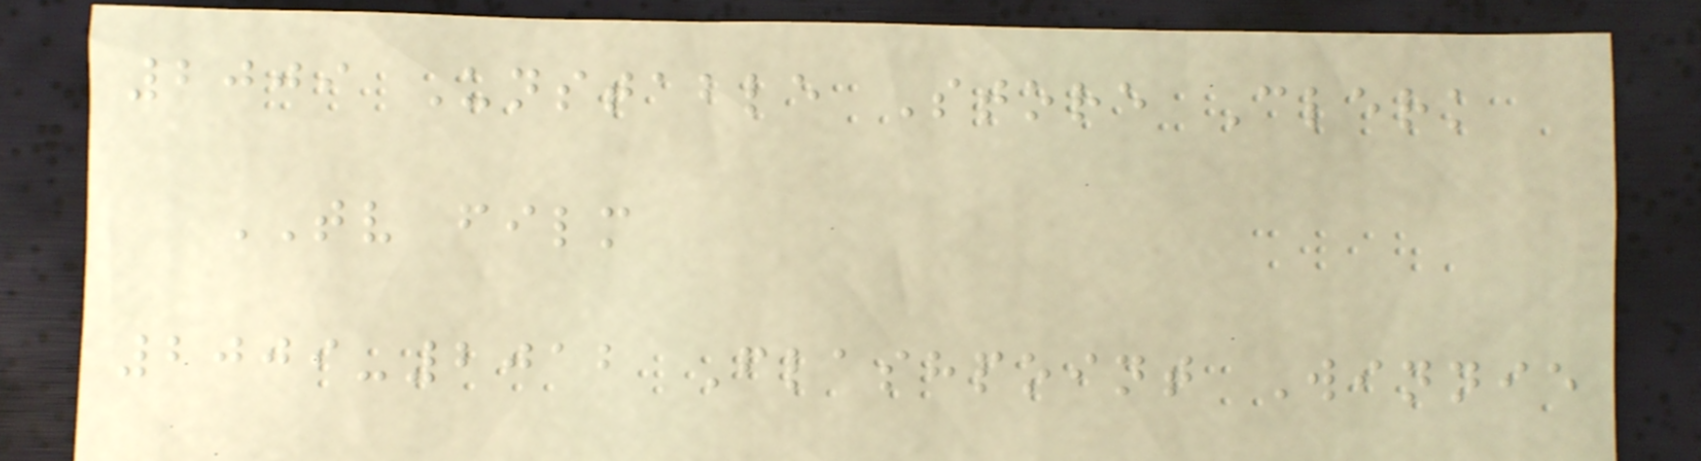2009 Unstable Store Clerk
TV film
2009-2012 Flashpoint Winnie
